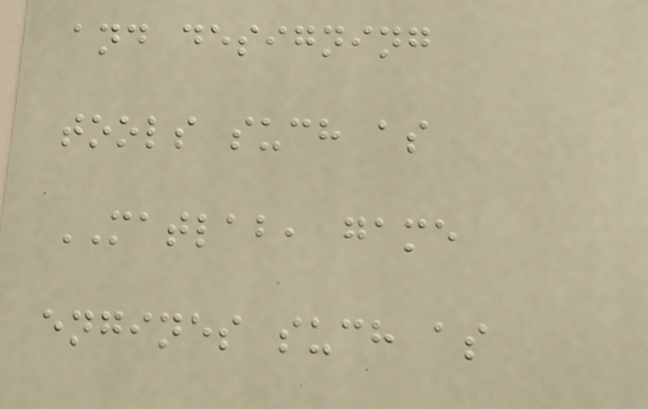and designing
tools such as
MATLAB, game
engines such as
